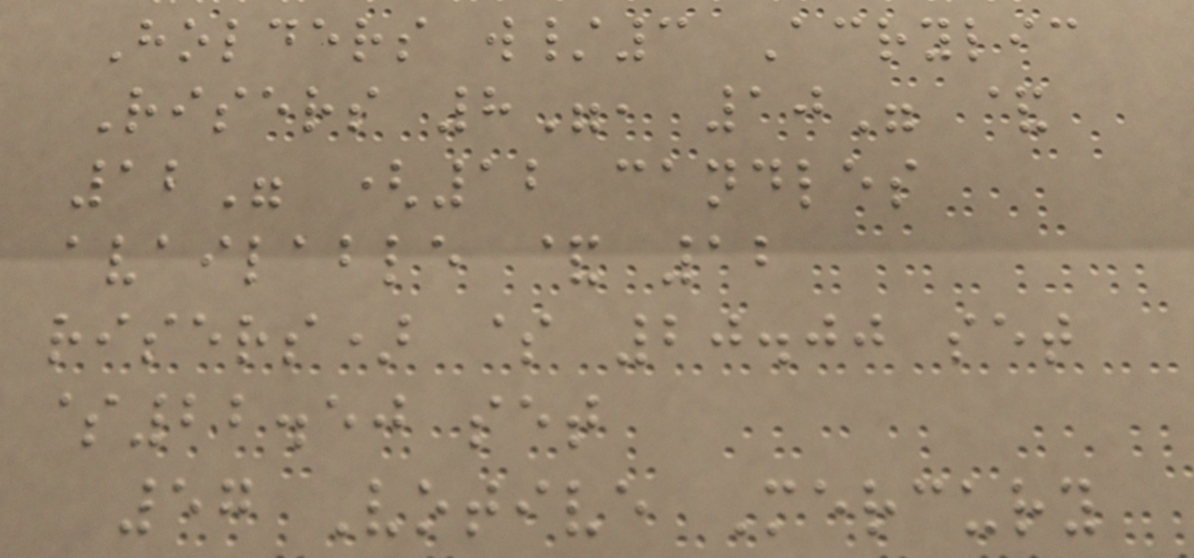Holders w/3 Acrylic
Risers 8", 10" &
12" (12 candles
available & 12
risers) $ 20.00 set
$22.50 set
57 Votive Mercury
